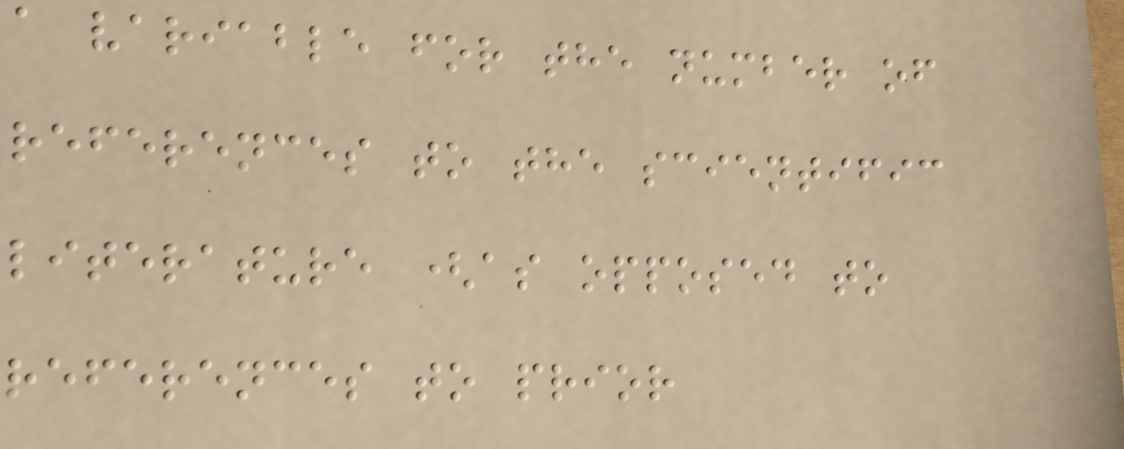a variable for the number of
references to the scientific
literature (as opposed to
references to prior
